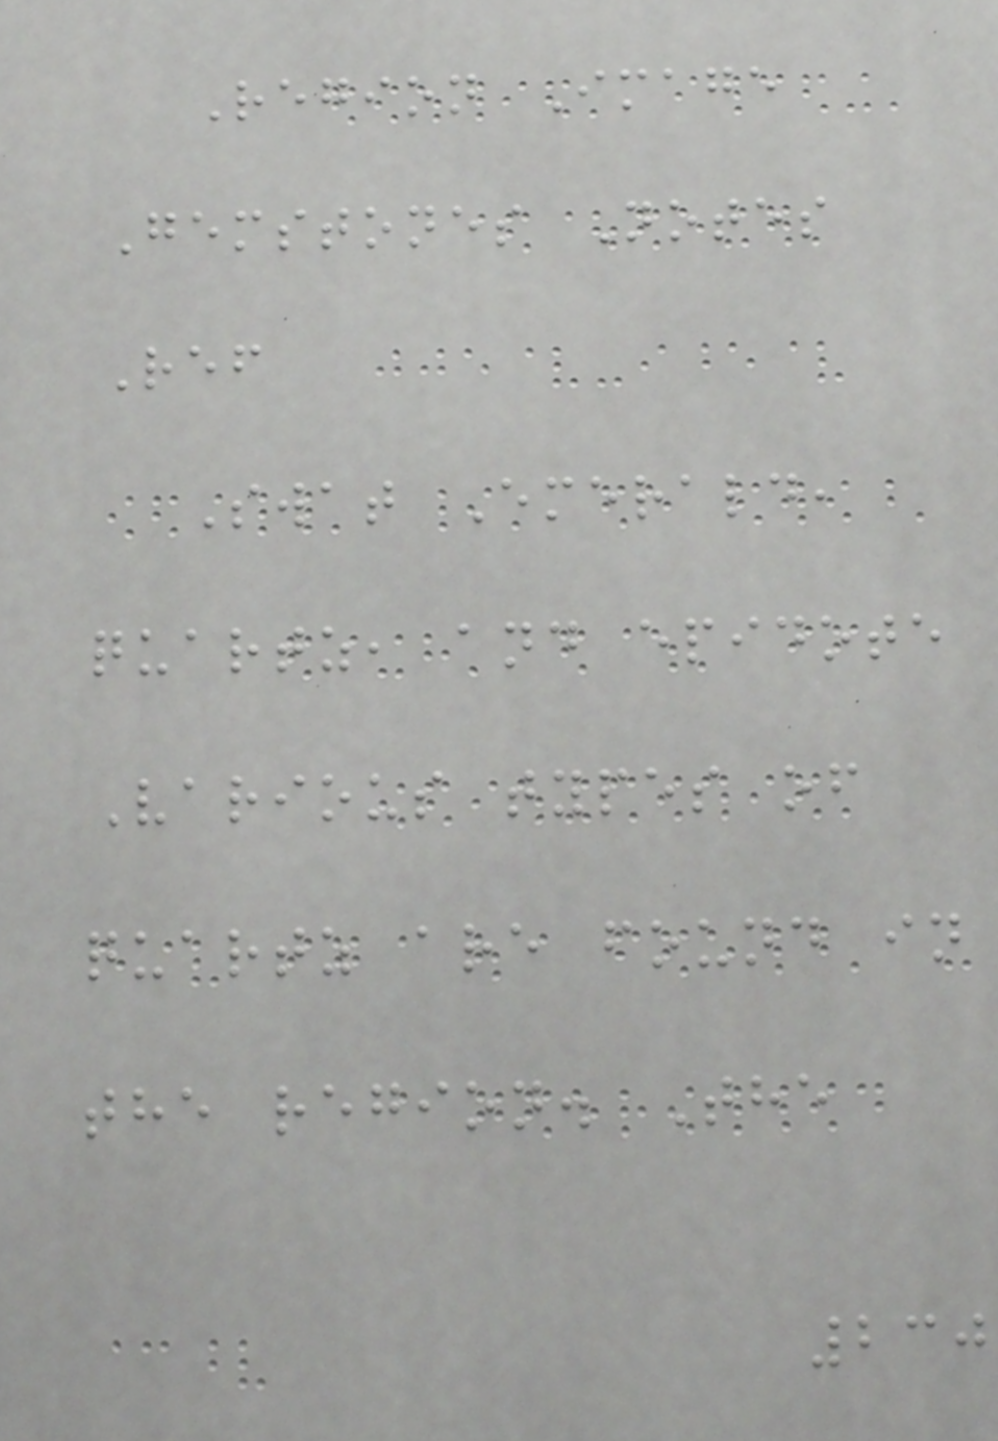Region Image
Gemstones Notes
Ref
Swat Emerald,
quartz, and epidote
Various types of
quartz are found in
the region. The
230
